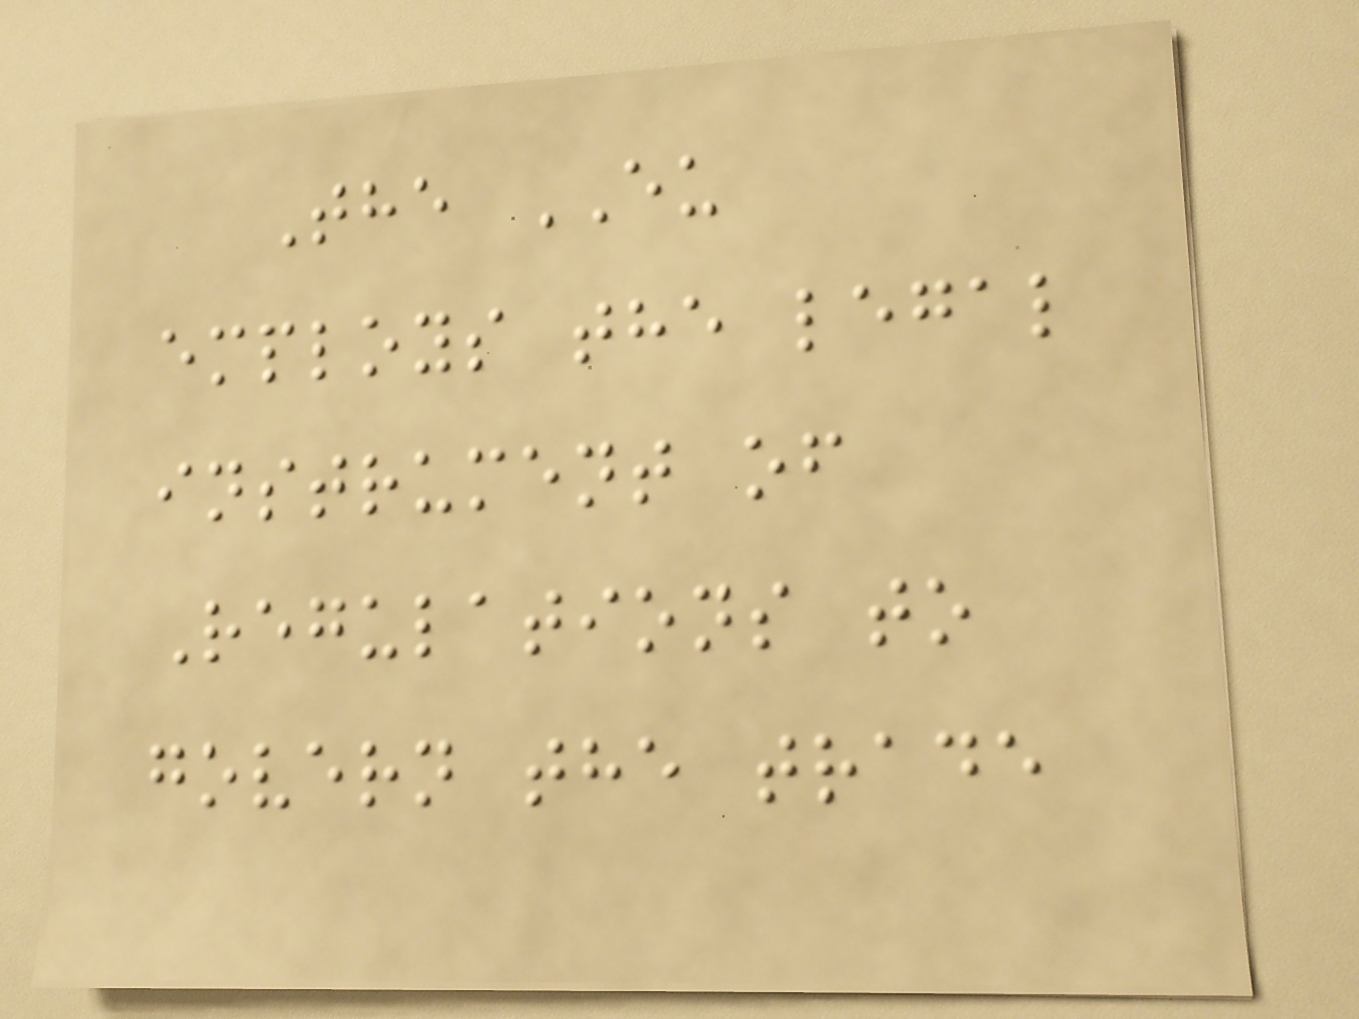The EU
employs the legal
instrument of
Regulations to
govern the trade
